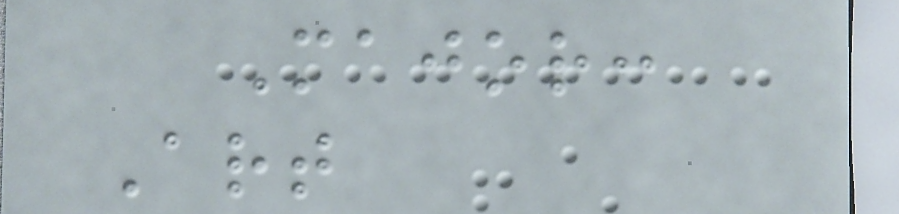Major:
Art
